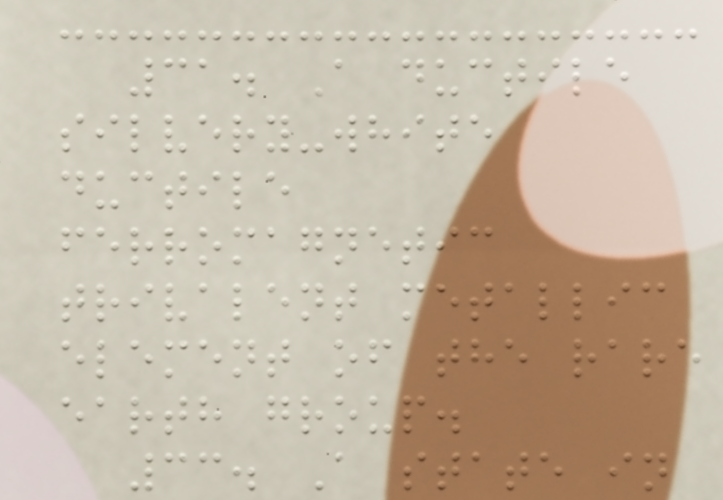31. A ductile
silvery-white
ductile
ferromagnetic
trivalent metallic
element of the rare
earth group.
33. A state in
